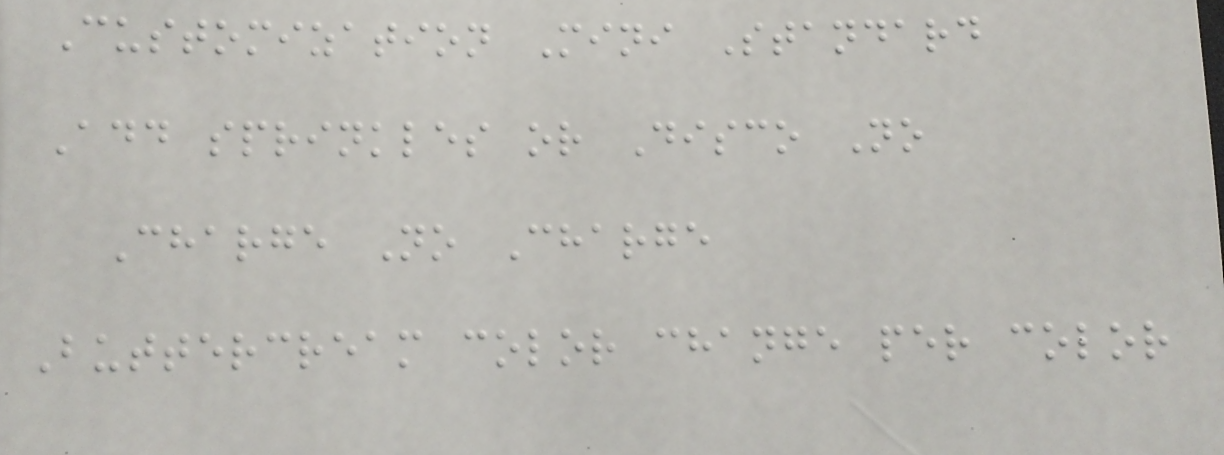Customization Mini Standard
Add sprinkles or Disco No
Charge No Charge
Buttercream color change per color
